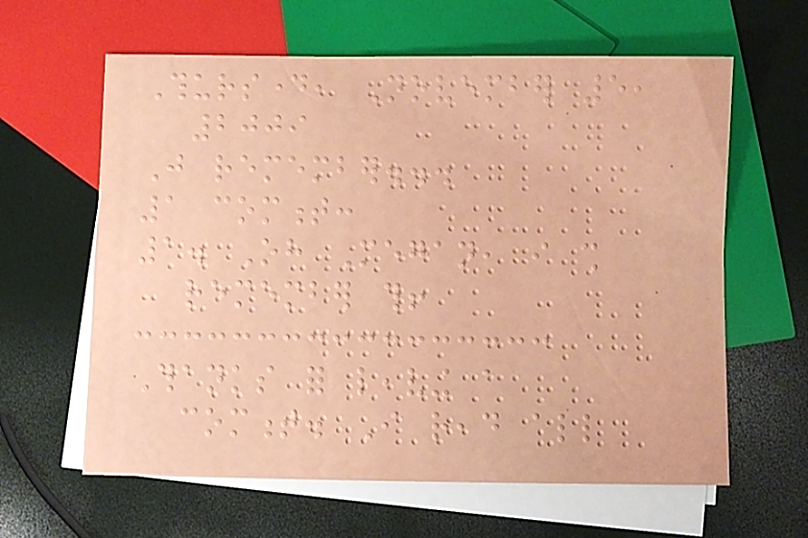Thursday, November 5,
2009
Just remember...
1 comment:
1. Oh Megan, i shall
remember this!
Thanks for leaving a
comment. I read all
